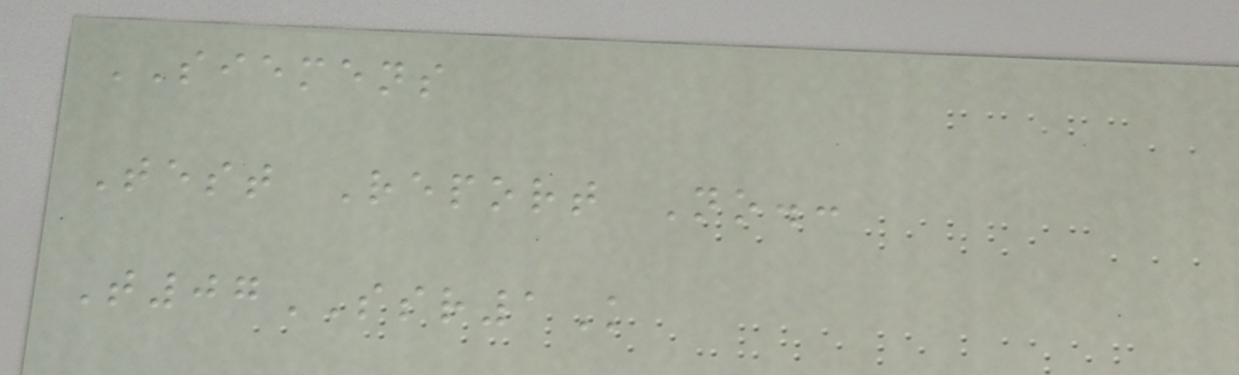SIEMENS
Test Report No.:
T07SSR1K
